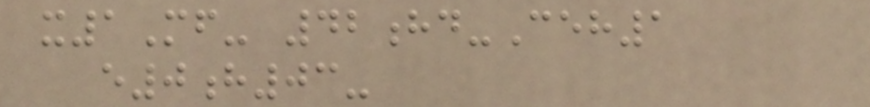x1Mf- 42hd-Ceh1
e0h03-
